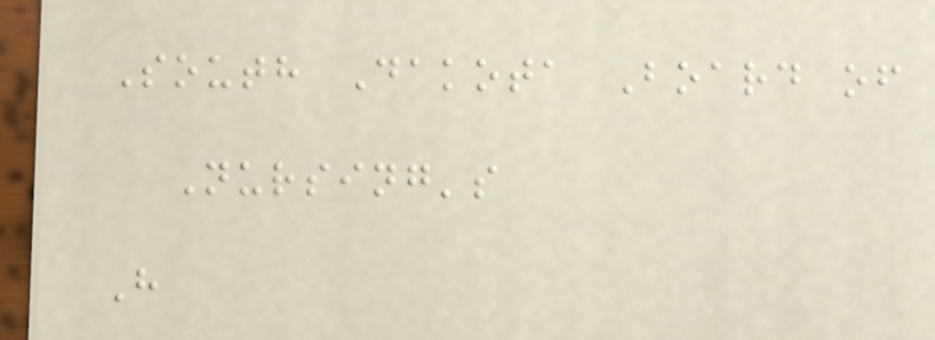South Dakota Board of
Nursing's
H
